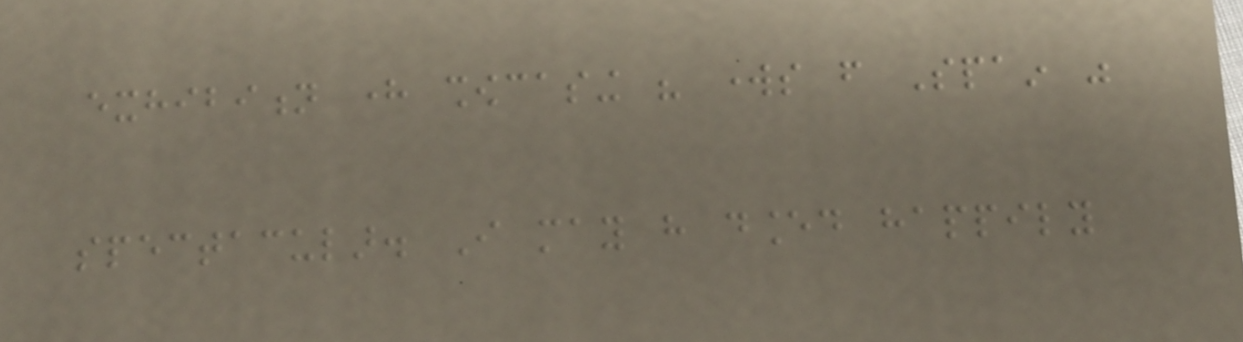exhibition here showcasing his works from Spain was
spectacular. I may have danced happily
